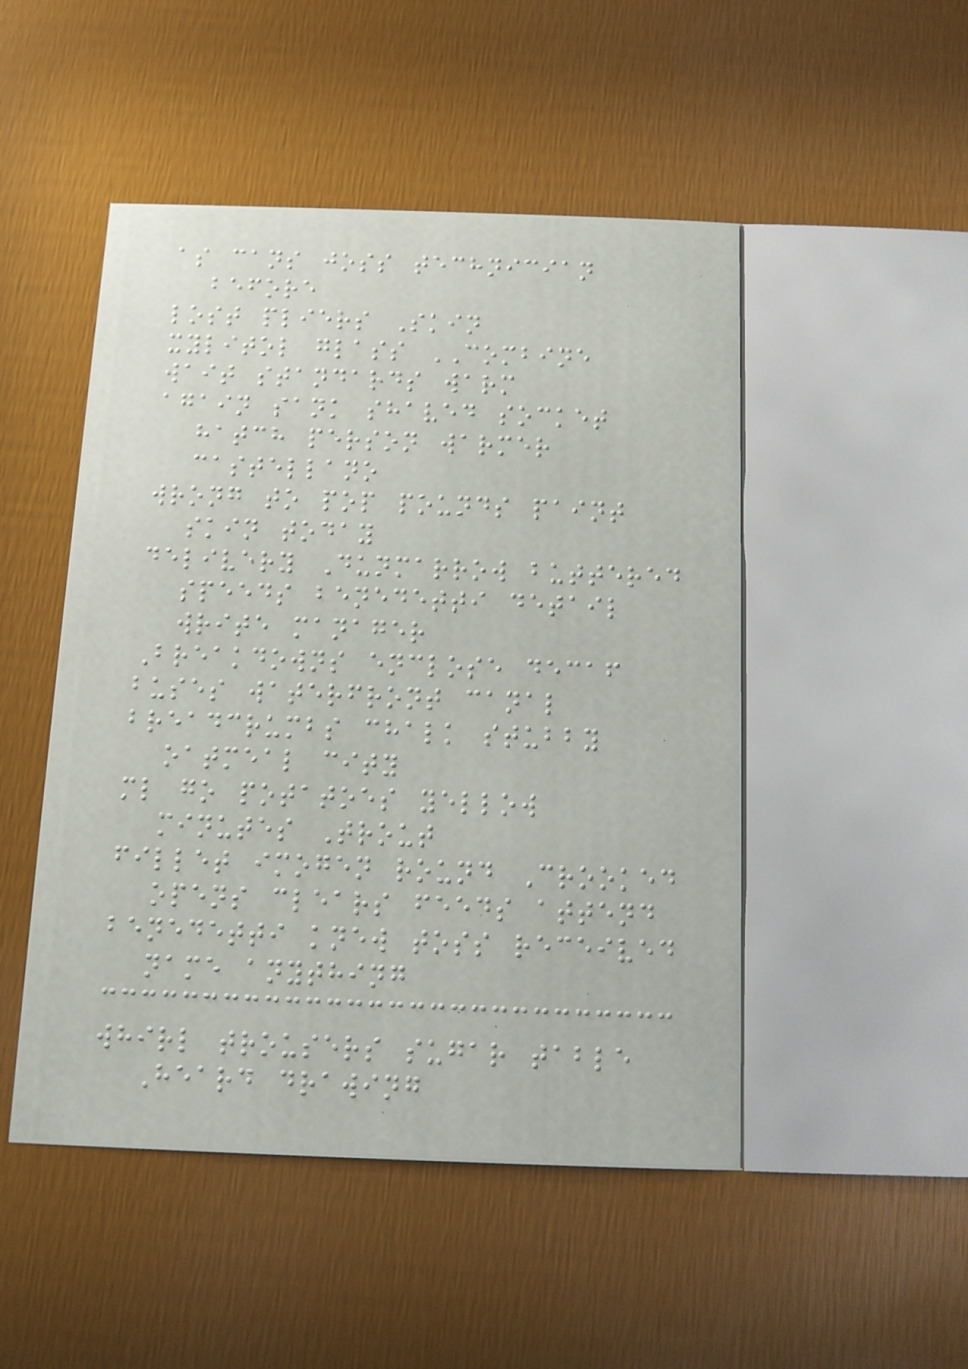as cans joss technician
before
lost pliers Skin
xylitol glass COMBINE
wait standards warm
again sank shaved socket
hatch person warmer
castellano
wrong to pop pounds paint
skin today
delivery Dunmarrow buttered
speeds benedetti detail
write manager
Breakdowns enclose decaf
buses waterfront canal
breadcrumbs chalk stubby
oatmeal city
ml go potatoes yellow
minutes Trout
fillet imogen round Crooked
opens clears feeds attend
benedetti knew toss received
name anything
whirl trousers sugar table
Heard drawing
